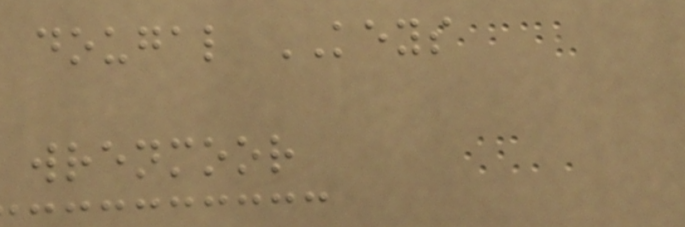dougal KEYS
wrenmoor
